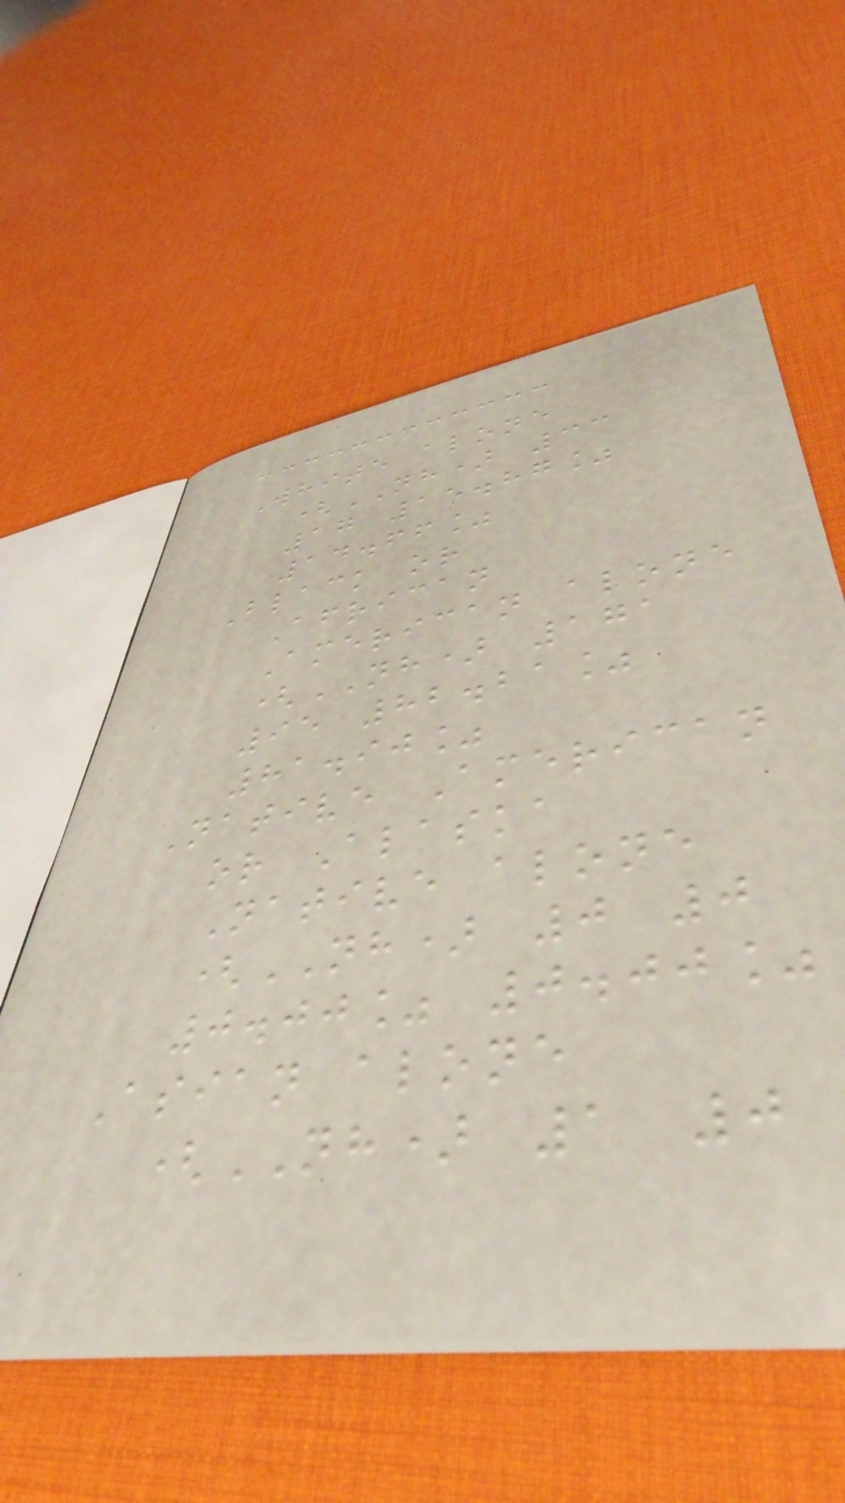White alone
(NH) 33
17 15.87%
14.66%
Black or
African
American alone
(NH) 171
95 82.21%
81.90%
Native American
or Alaska
Native alone
(NH) 0 0
0.00% 0.00%
Asian alone
(NH) 1 0
